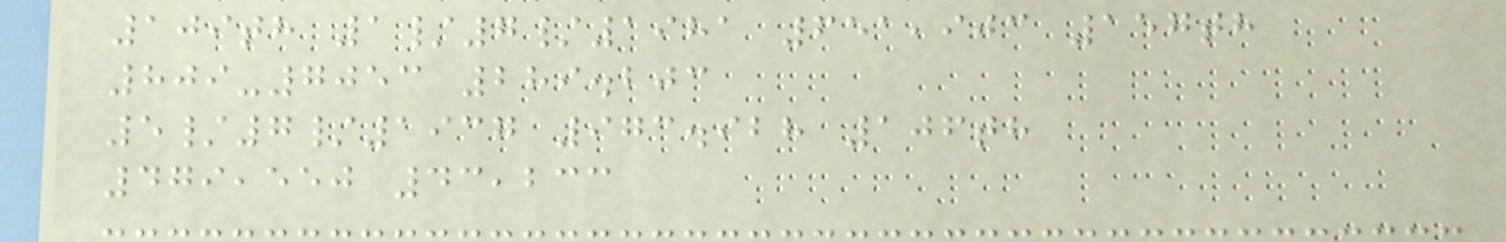109th 1/7/1981 651,903 157th
809-7053 289.203
5/7/1937 973.928 106th
479,550 43,233
